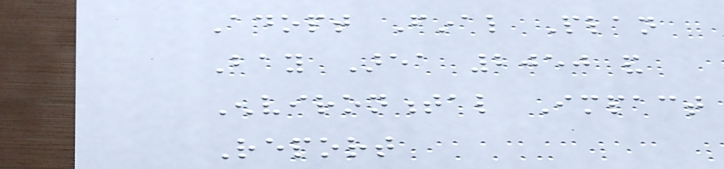Adopt Final Plan
Bay Area 2050 and
Environmental Impact
Report
